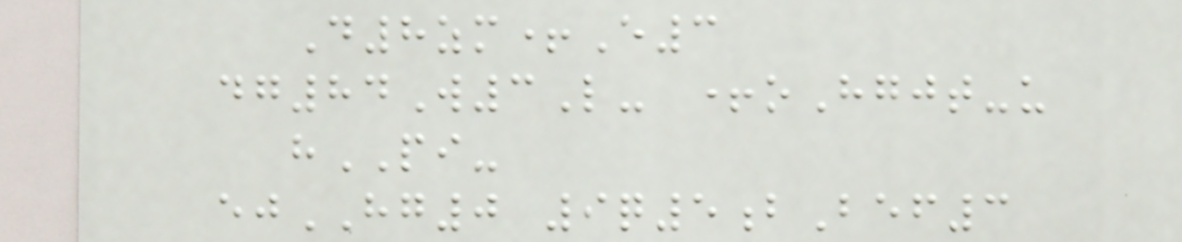D8zm+E3
dg84W3L- +oHgjt-u
hPI-
ejHG0 9q5bBef3
